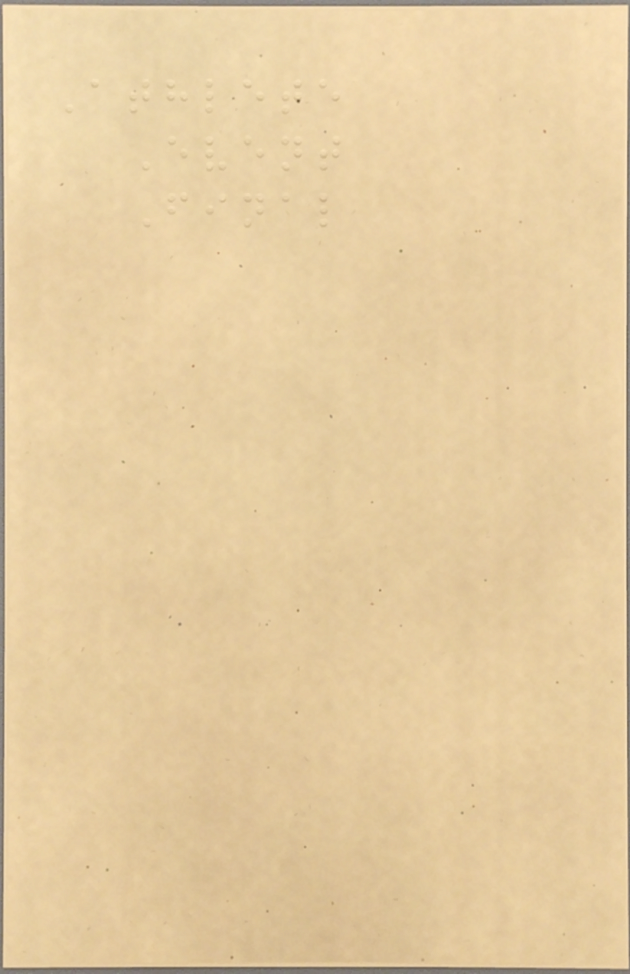Athlete
Event
Final
